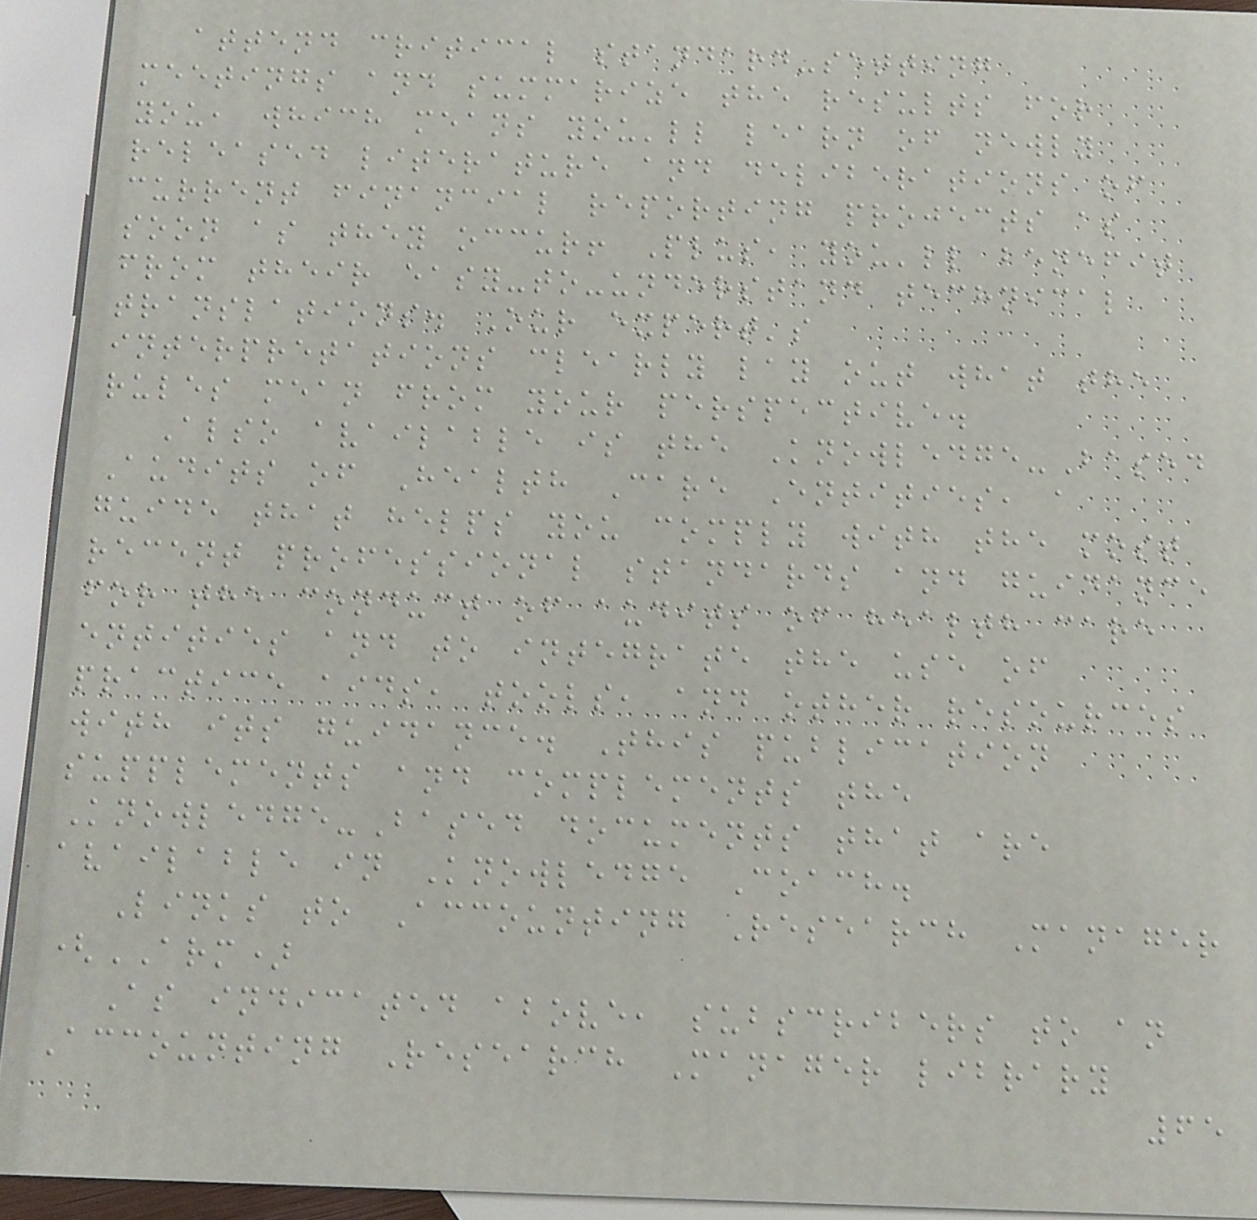attend critical standard-setting
meetings and summarize the results for
you, which means you'll learn of newly
released literature and deliberations of
current financial reporting projects as
soon as they occur! Plus, you'll benefit
from their easy-to-understand technical
translations. Our expert's
interpretations clearly lay out what the
rules mean from your perspective.
Also available is the Knowledge-Based
Audits of Health Care Entities, a
guide that helps you comply with the most
recent professional standards and guidance
for the conduct of audits of health care
entities and to integrate the use of
practice aids, tools, and other resources
with its guidance. This publication
supplements and complements the
Knowledge-Based documents that are
available in Knowledge Coach.
Links to Accounting Research Manager
(ARM)
As indicated above, subscribers to an
Accounting Research Manager library
65
